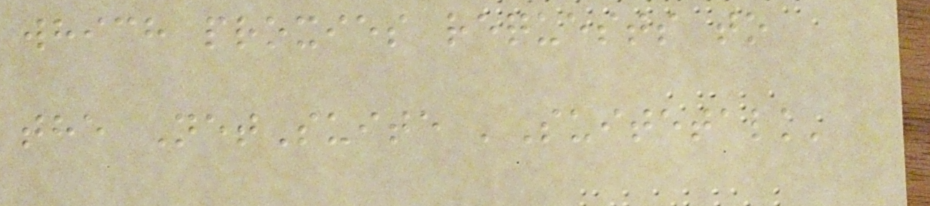which proxies requests to
the NetSuite 'Suitetalk'
